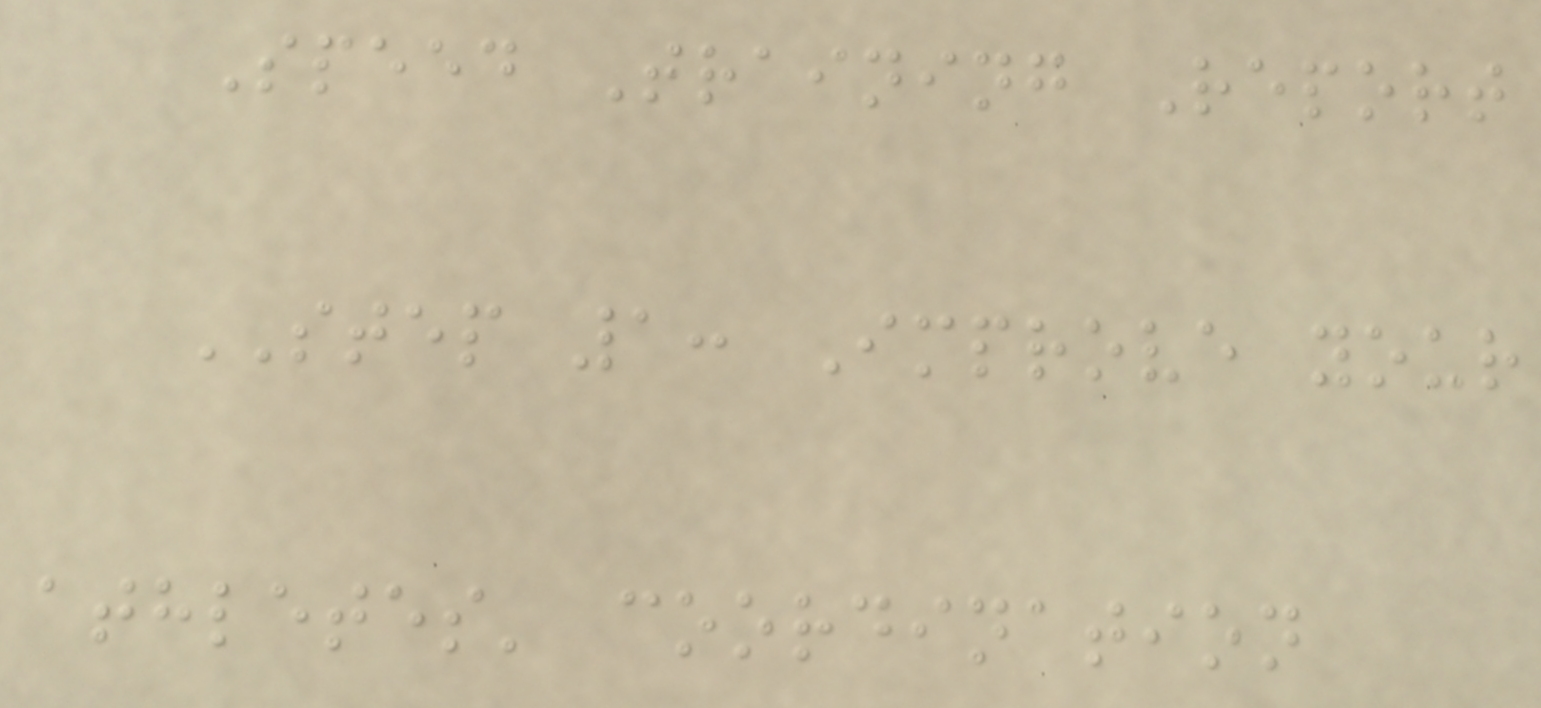Speed Training Report
STEP 1: Improve your
athletes' coordination
